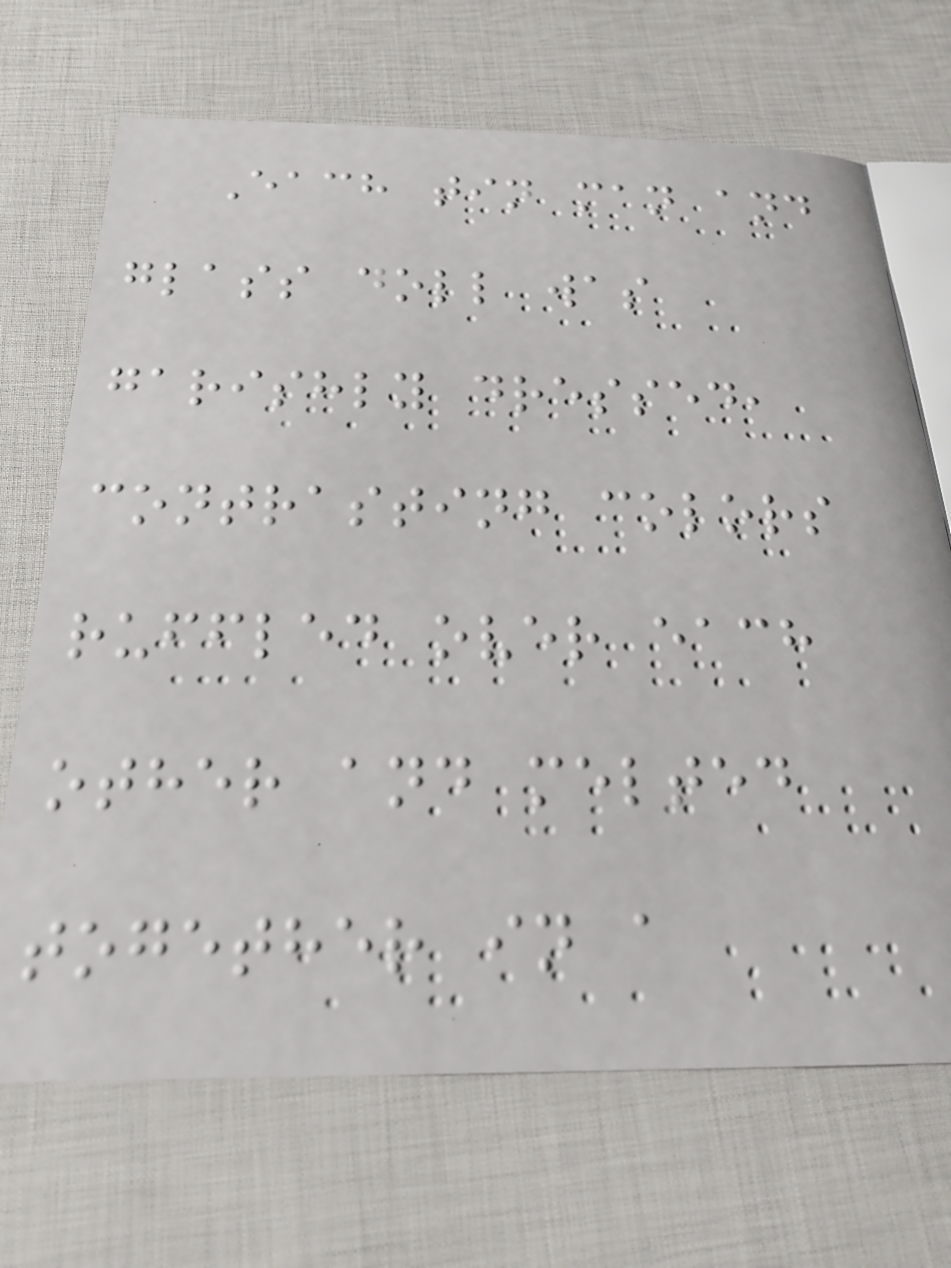Each tin man and
glass doll was
garishly dressed,
contrasting colors
ruffled over each
other and melted
together in a
